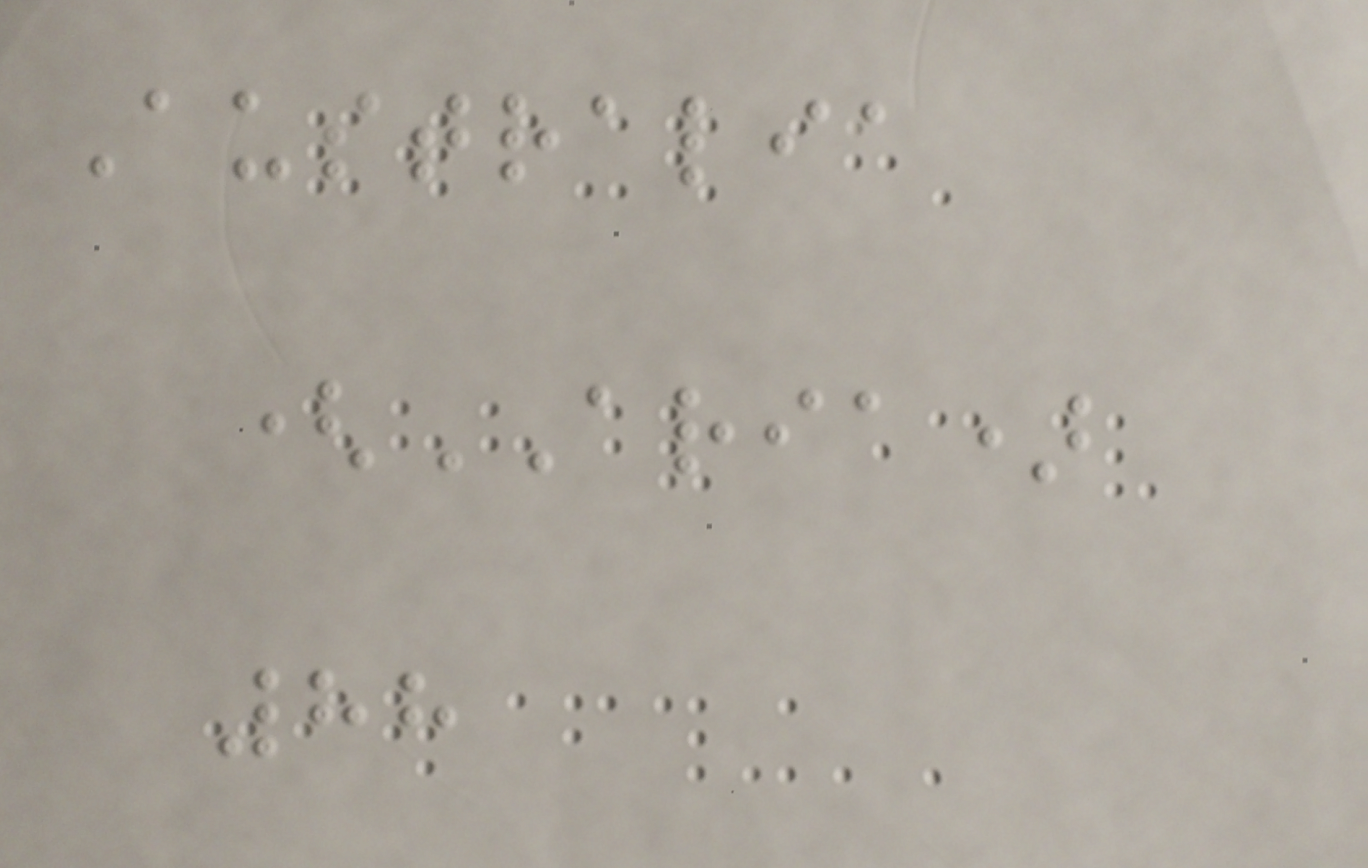Australia
(ARIA)
88
